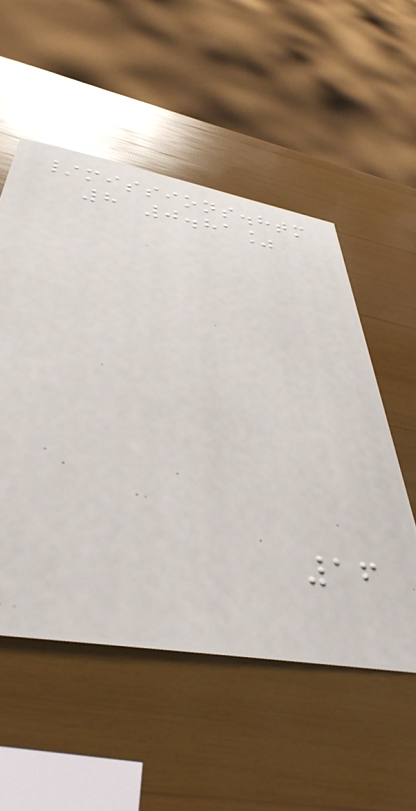/missions.htm
8 0.81%
16
